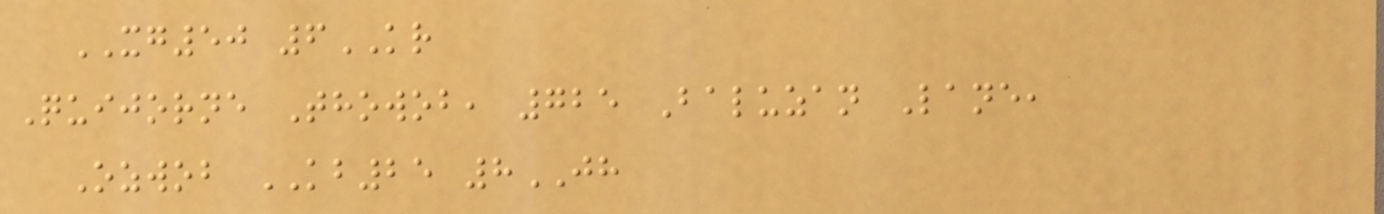XG50 6KR
Quijorne Thowob, 725 Baluzan Lane,
Ozwob KB25 8JH
